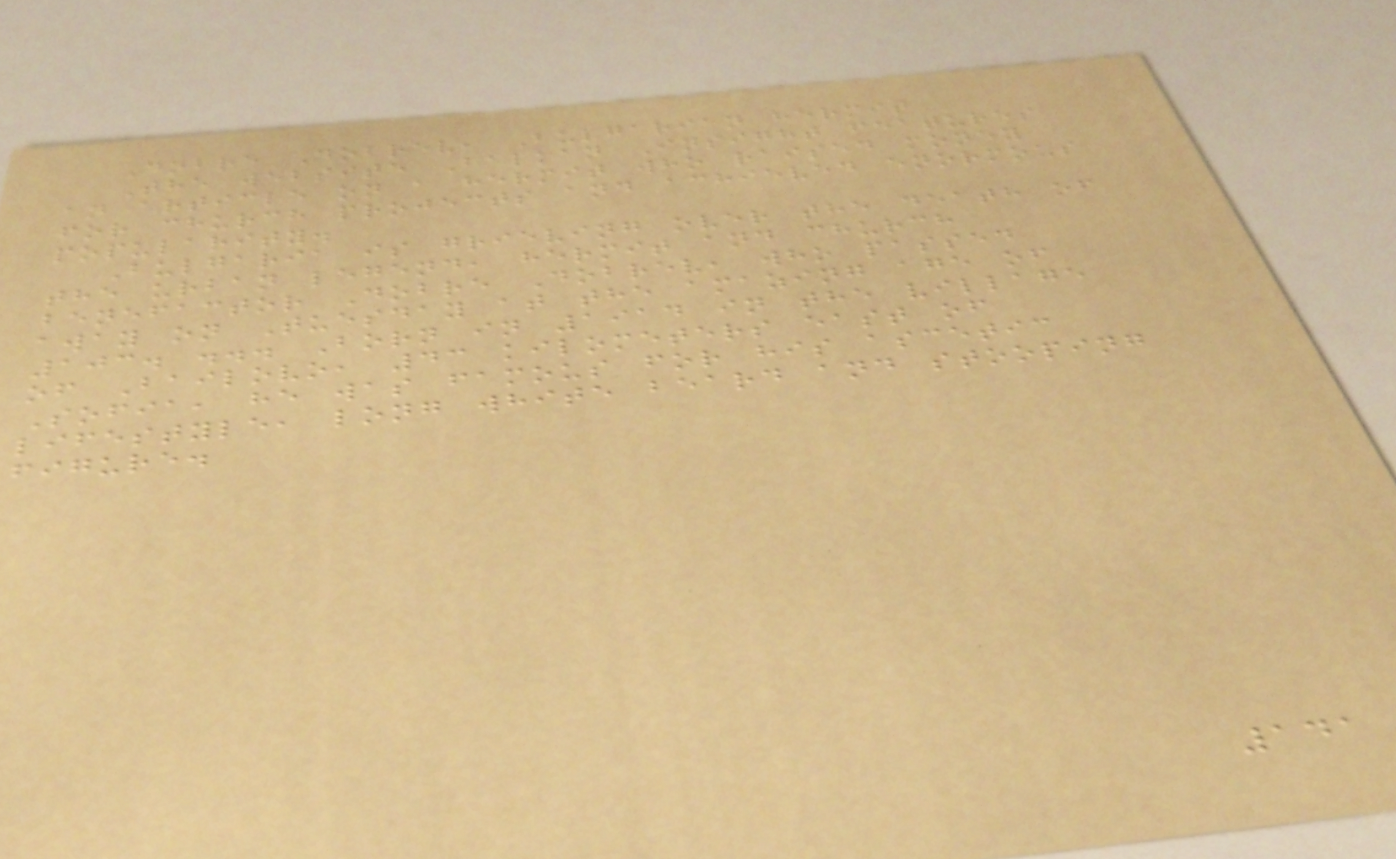Dobre Dobrev, Bulgarian hermit
The website Balkan Insight features
an article on a hermit who raised money
for church projects and achieved enormous
popularity.
Bulgaria is grieving over the death of
the urban legend, hermit and church
benefactor Dobre Dobrev, who passed
away on Tuesday at the amazing age of
103. ... Born in 1914 in the village
of Bailovo, 43 kilometers east of
Sofia, he was famous for his ascetic
lifestyle, long white beard and stooping
figure.
141
